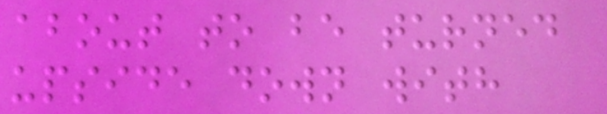about to be turned
upside down with
